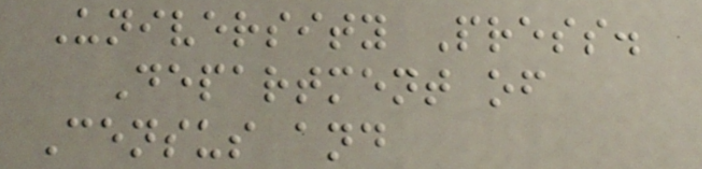University Press.
Department of
Census and
